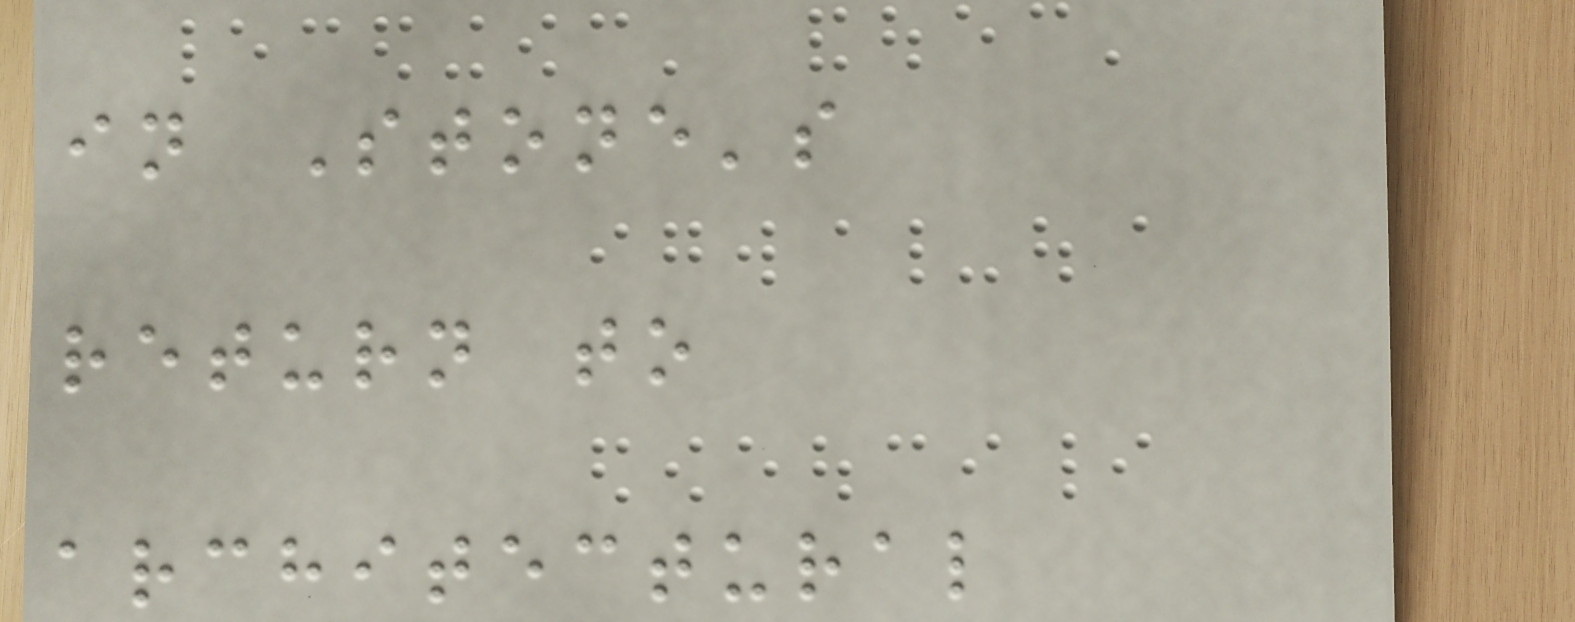in Stone's
return to
architectural
